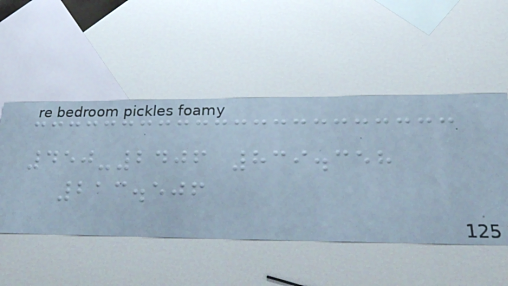450-2406 839.358
213.506
